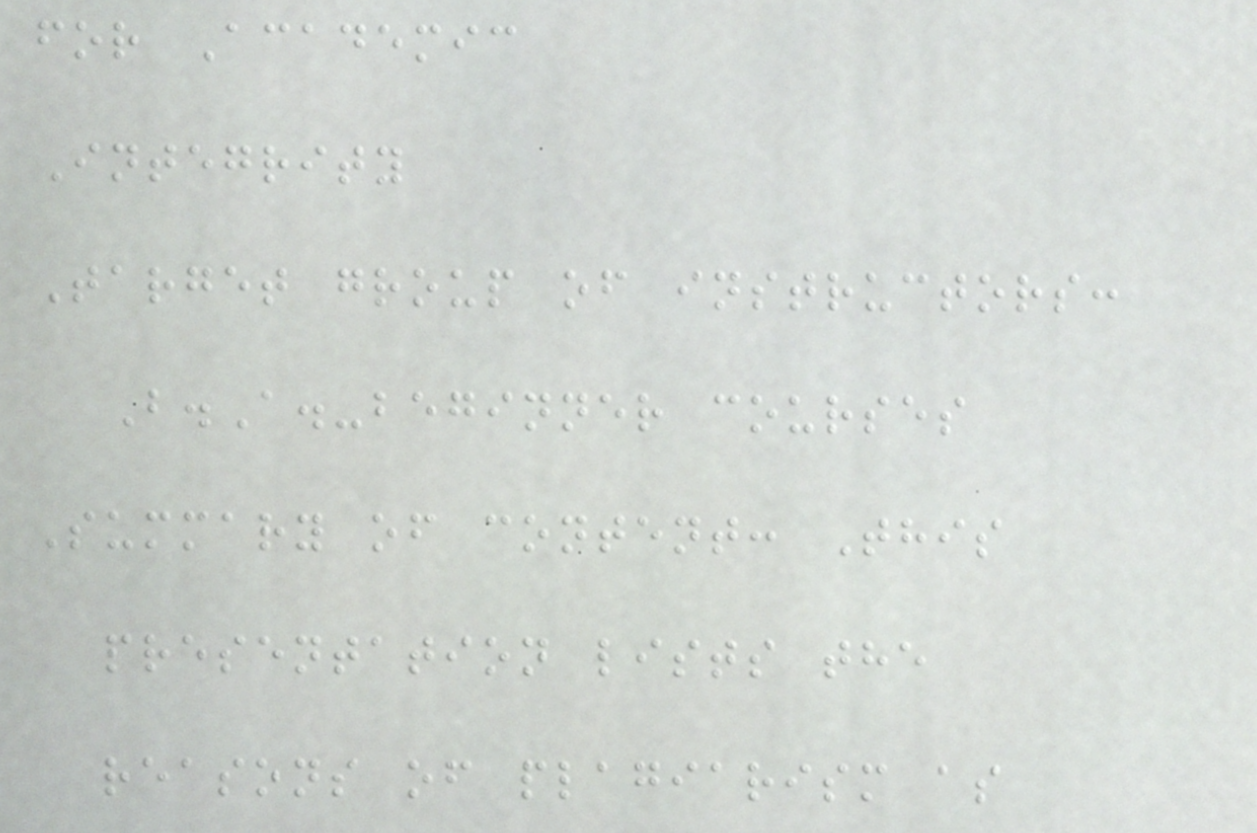for Academic
Integrity
Target group of instructors:
B.A.-beginner courses
Summary of content: This
presentation lists the
reasons of plagiarism as
